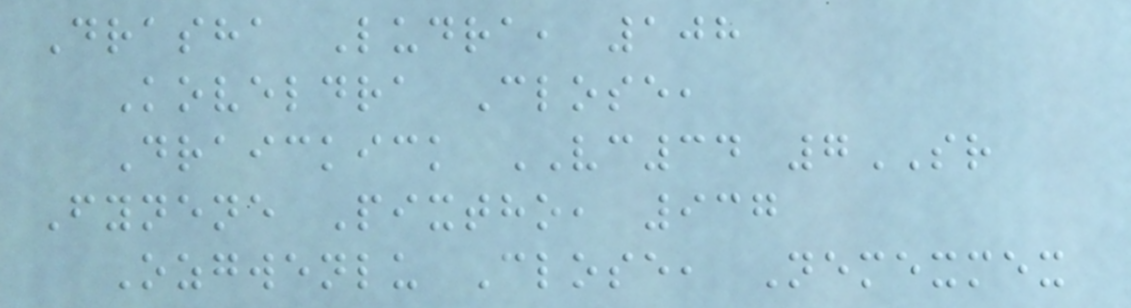Drasha Ludra, 108
Koveldra Close,
Draickick VC34 7SR
Fynene Pixtho, 937
Ozgwenlu Close, Nemexmex
